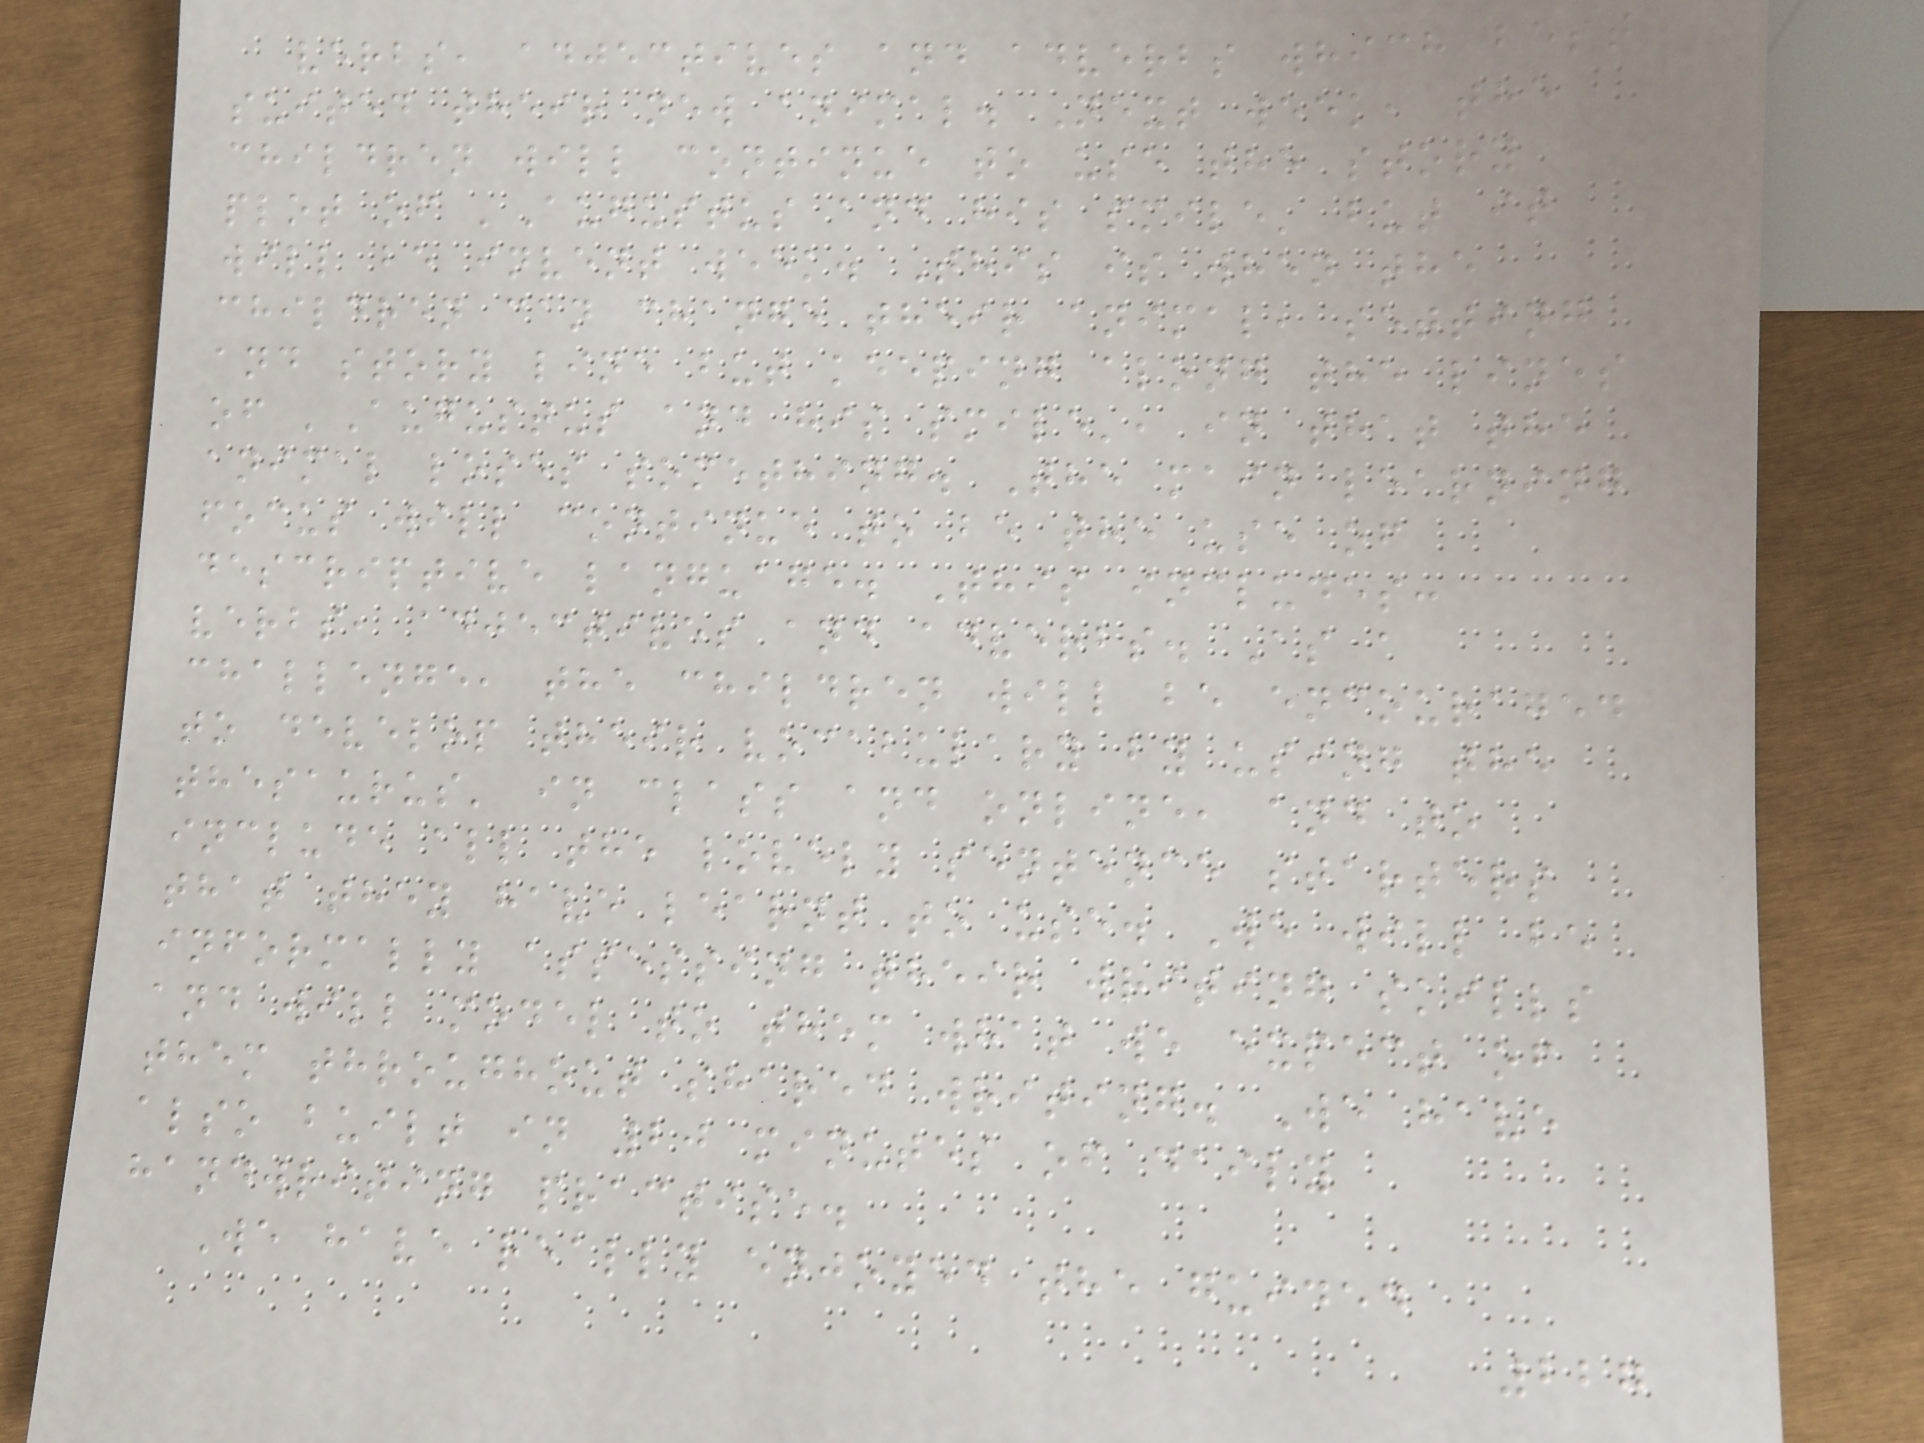verbs, adjectives and adverbs which best
suited their new animal. Next week, the
children will continue to use the story
plot of 'Augustus and his smile' but it
will be invent week. This is when the
children can change their animal, setting
and story line but keeping along the lines
of 'Augustus and his smile', in that the
animal loses something. The main learning
focus will continue to be the use of
descriptive language. This includes:
verbs, adjectives and adverbs. As a
challenge, the children will be encouraged
to develop their vocabulary by using the
thesaurus' in class and online, and to
include all the lovely sentence starters
that they have learnt to use. We will be
informally assessing their writing skills
and will model to them what we expect of
them throughout shared writing. We have
also built in 20 minutes of daily
handwriting practise.
We have really enjoyed the guided
227
